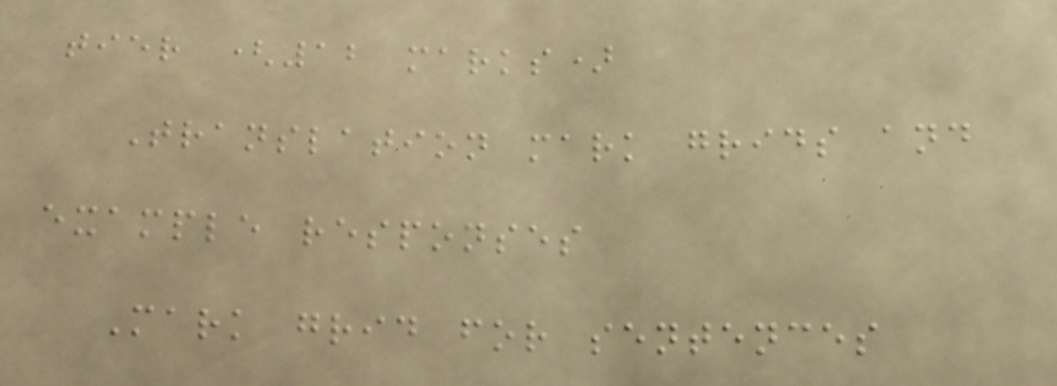tier (12 marks)
Translation mark grids and
example responses
Mark grid for sentences
